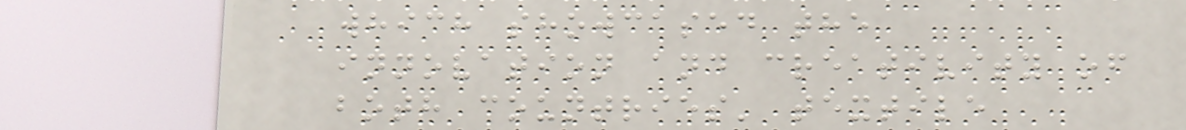which showcased the
innovation and creativity of
both countries' textile
